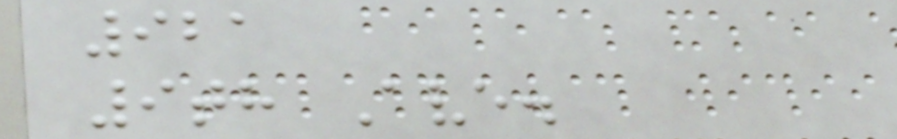921
9th Ave.
